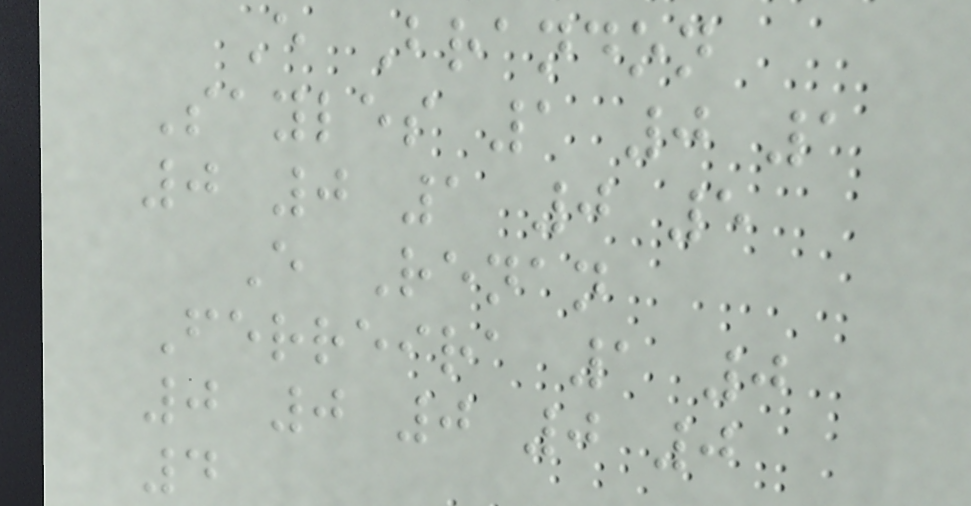E Brandon
Sayles 1 0 1
0 0 1 0 5
E Renan
Ferreira 1 0
0 0 0 0 0
4
